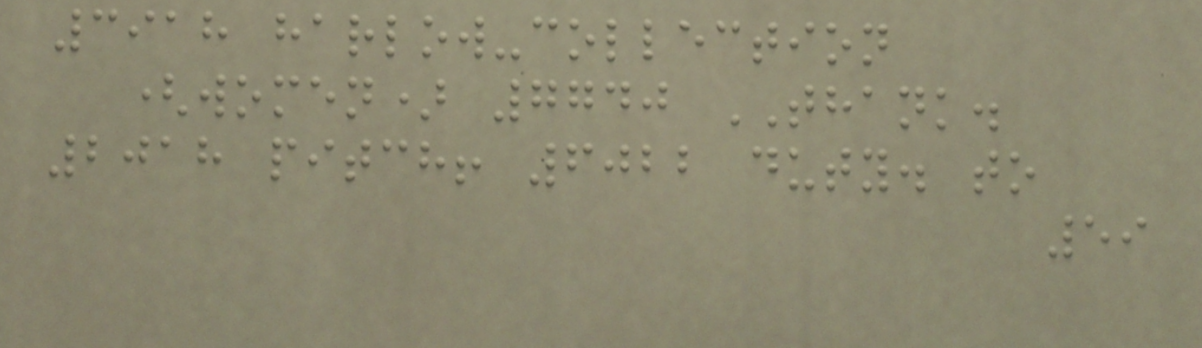3918 harlow-collection
(women) 7740 THANK.
2018 pitch! 6022 duty. to
59
